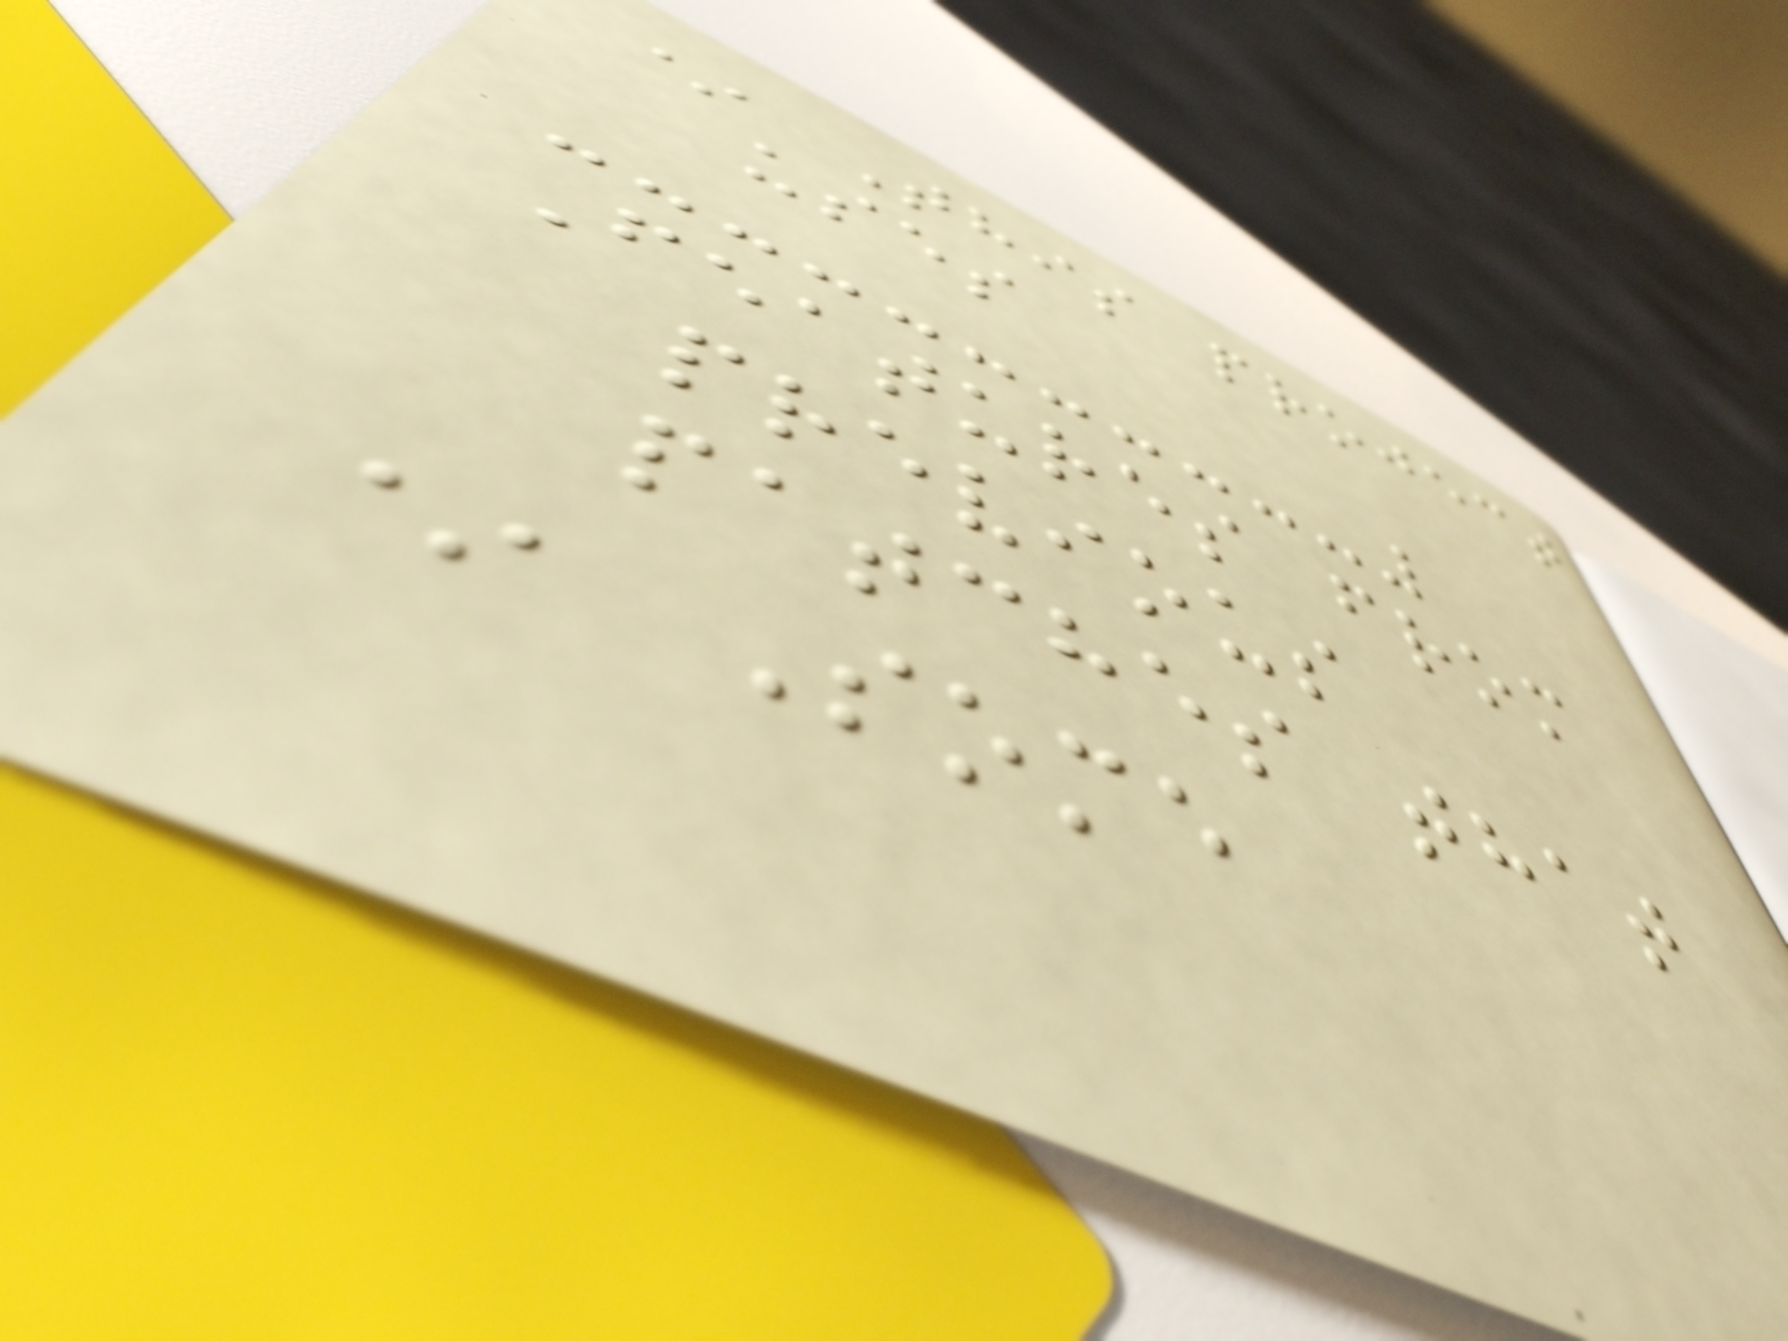* This project
uses
Features from
previous
patches that
* Some
